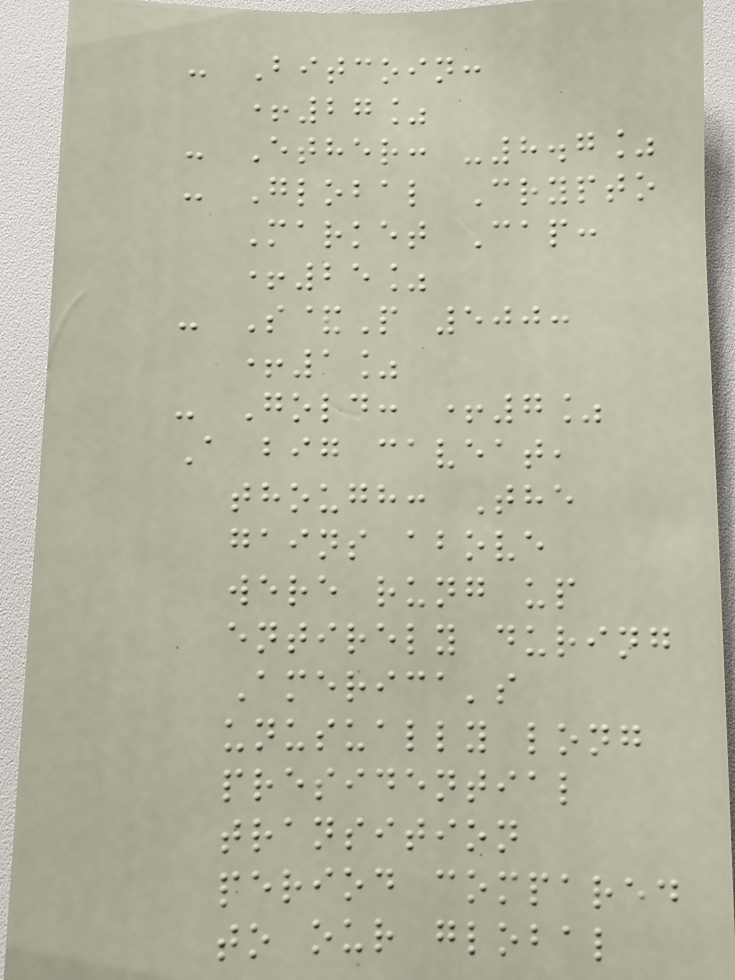- Bitcoin:
+27%
- Ether: -8.7%
- Global Crypto
Market Cap:
+25%
- S&P 500:
+1%
- Gold: +7%
A big caveat,
though: The
gains above
were rung up
entirely during
America's
unusually long
presidential
transition
period compared
to our global
